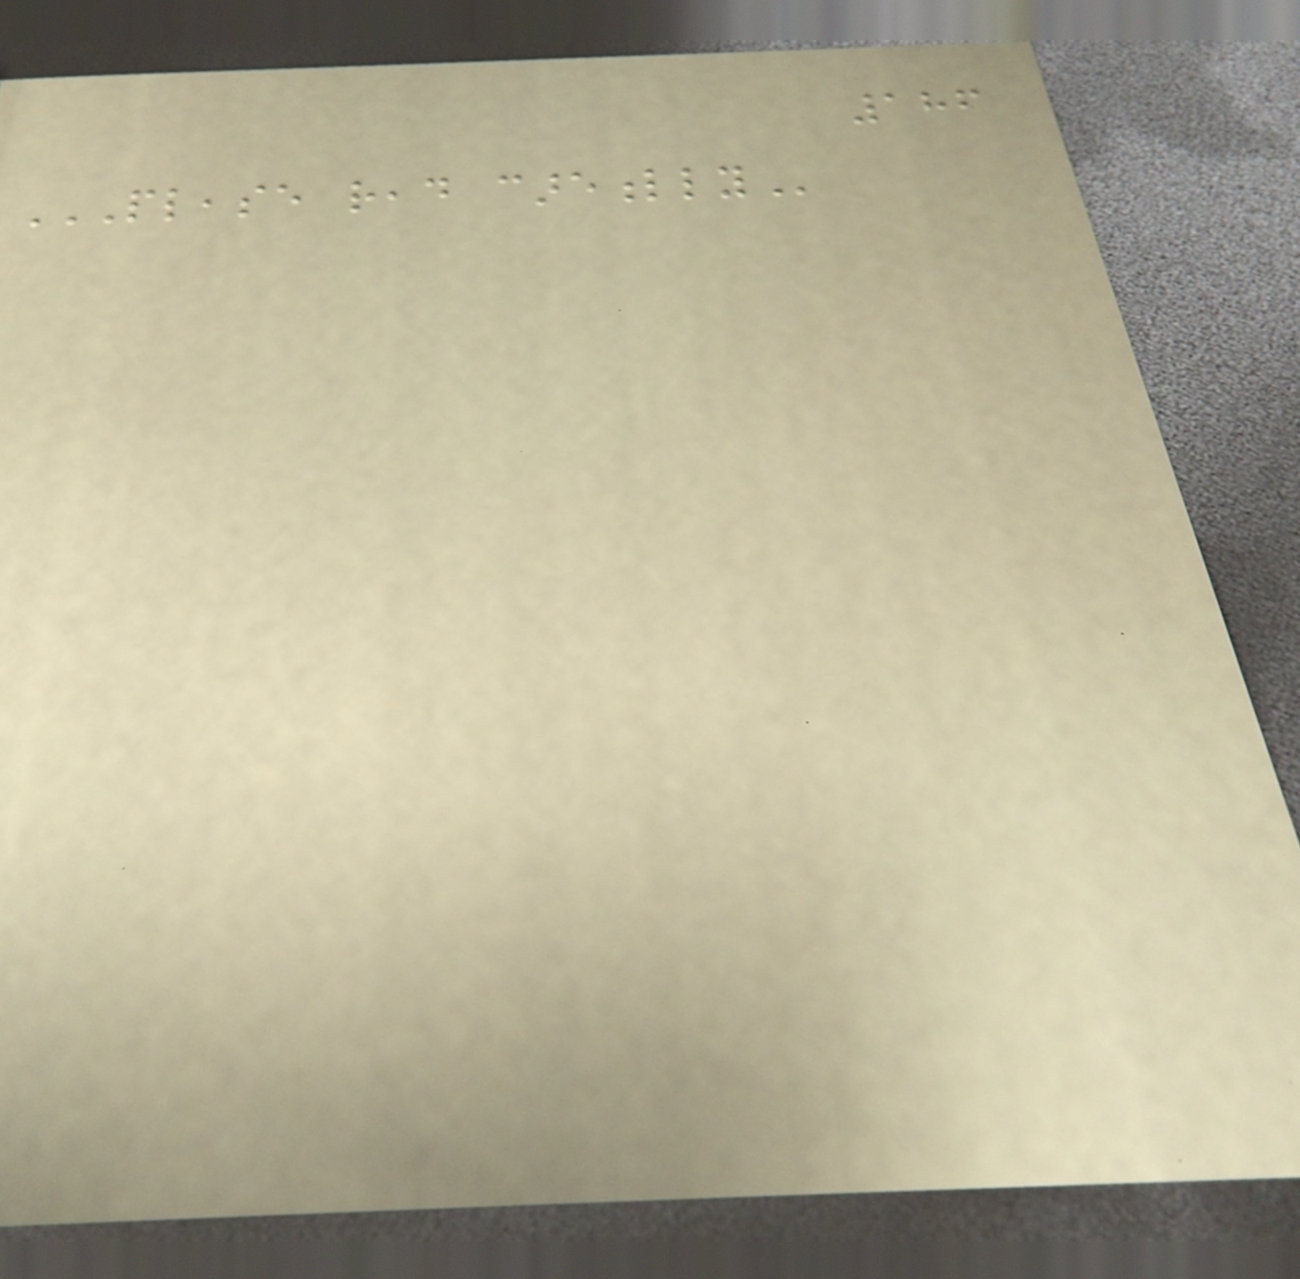186
PLEASE READ CAREFULLY
